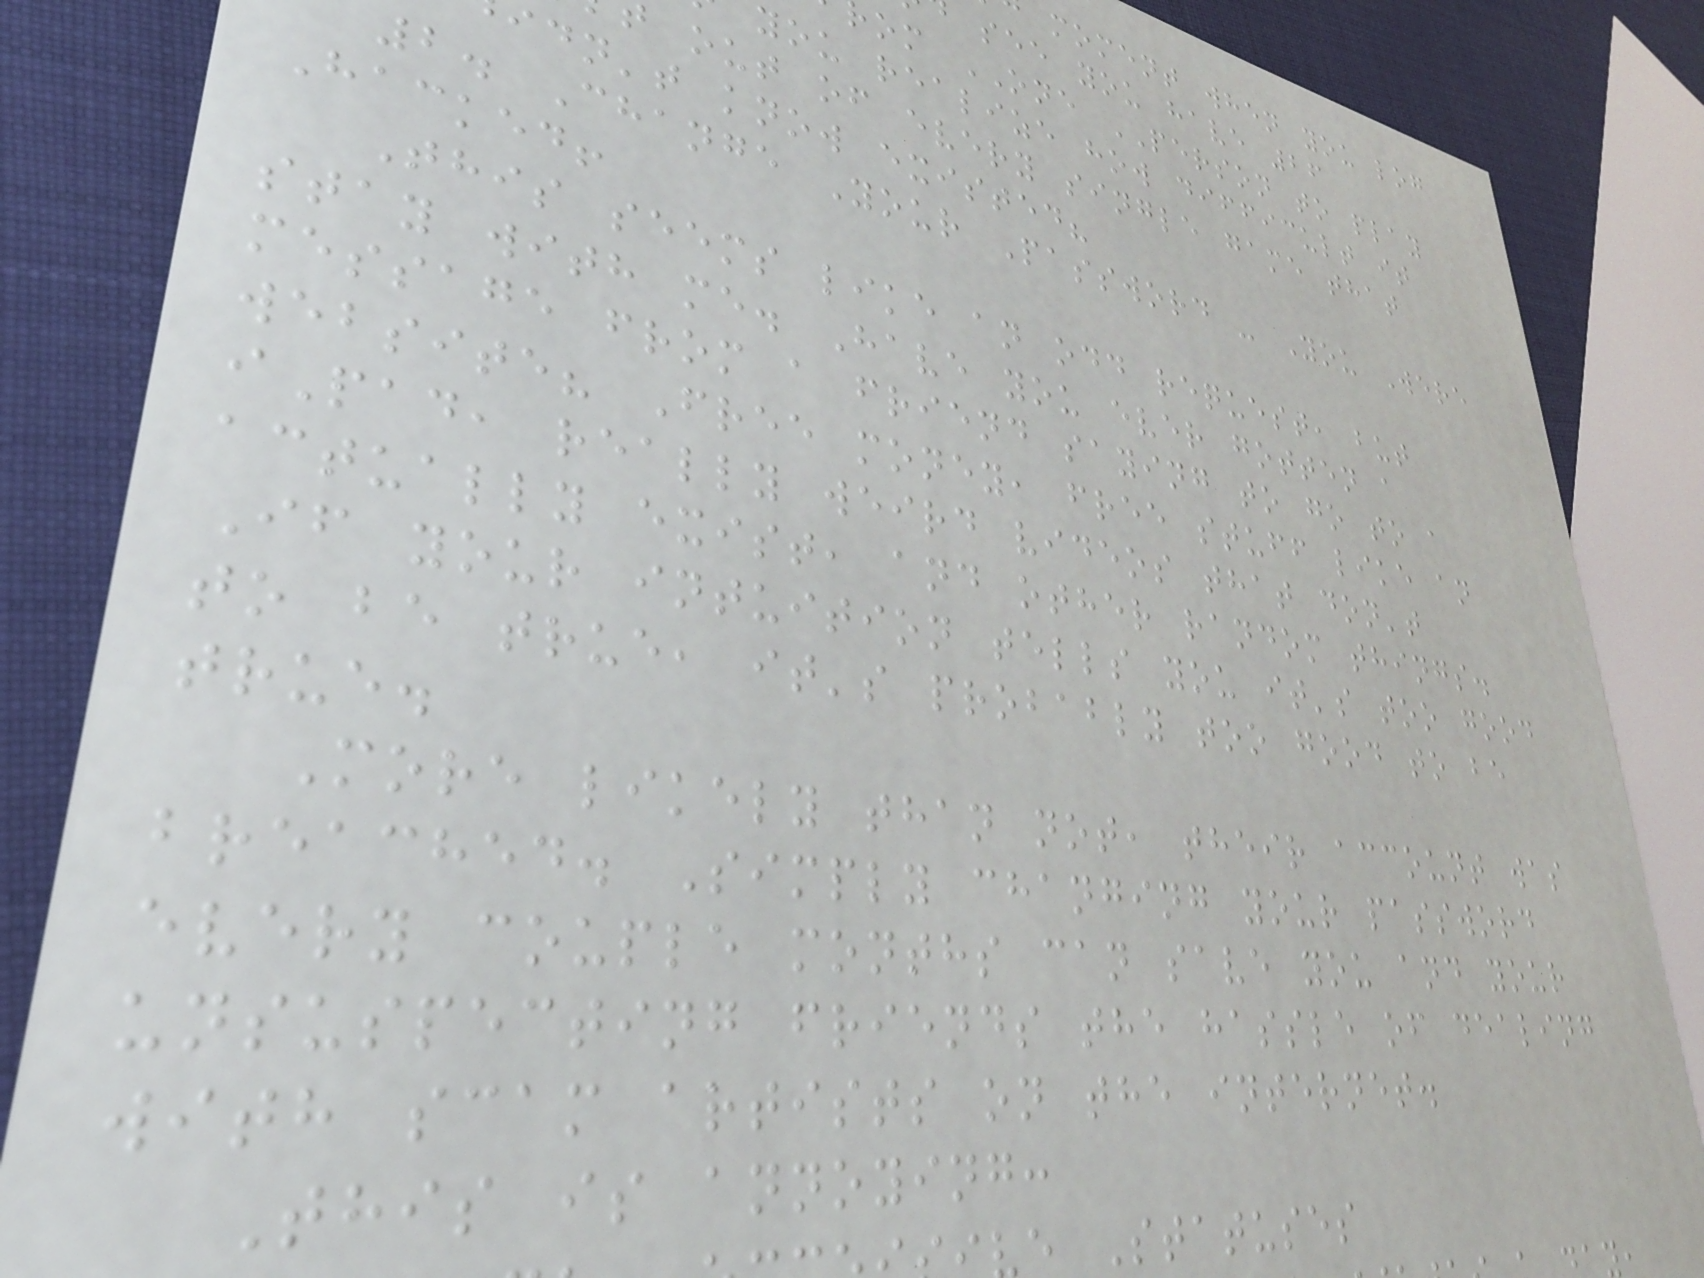moment when you log
see you have 26
om ONE PERSON to play
you realize how difficult it
out of every single game that
idn't know existed?
2. Change Your Password - You Were
Hacked!
This seems like an odd request, but
stay with me. Have you ever gotten a
message from a friend saying to go to a
website? Free money, free stuff like an
iPad, really weird videos that don't
actually exist, and other random things.
If your intuition tells you it's too good
to be true, it's probably too good to be
true.
More likely than not, their account was
breached. Simply changing your password
every couple months can save you and your
unsuspecting friends the hassle of dealing
with scam artists on the internet.
This is annoying:
e Statuses
